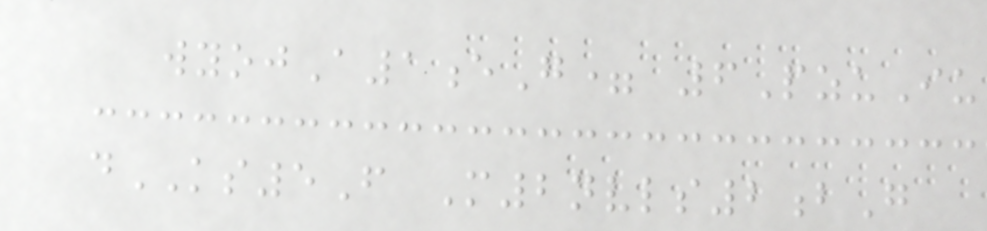wyojA1eG= 6PzuIu
dKS5F M2nvls2bG
